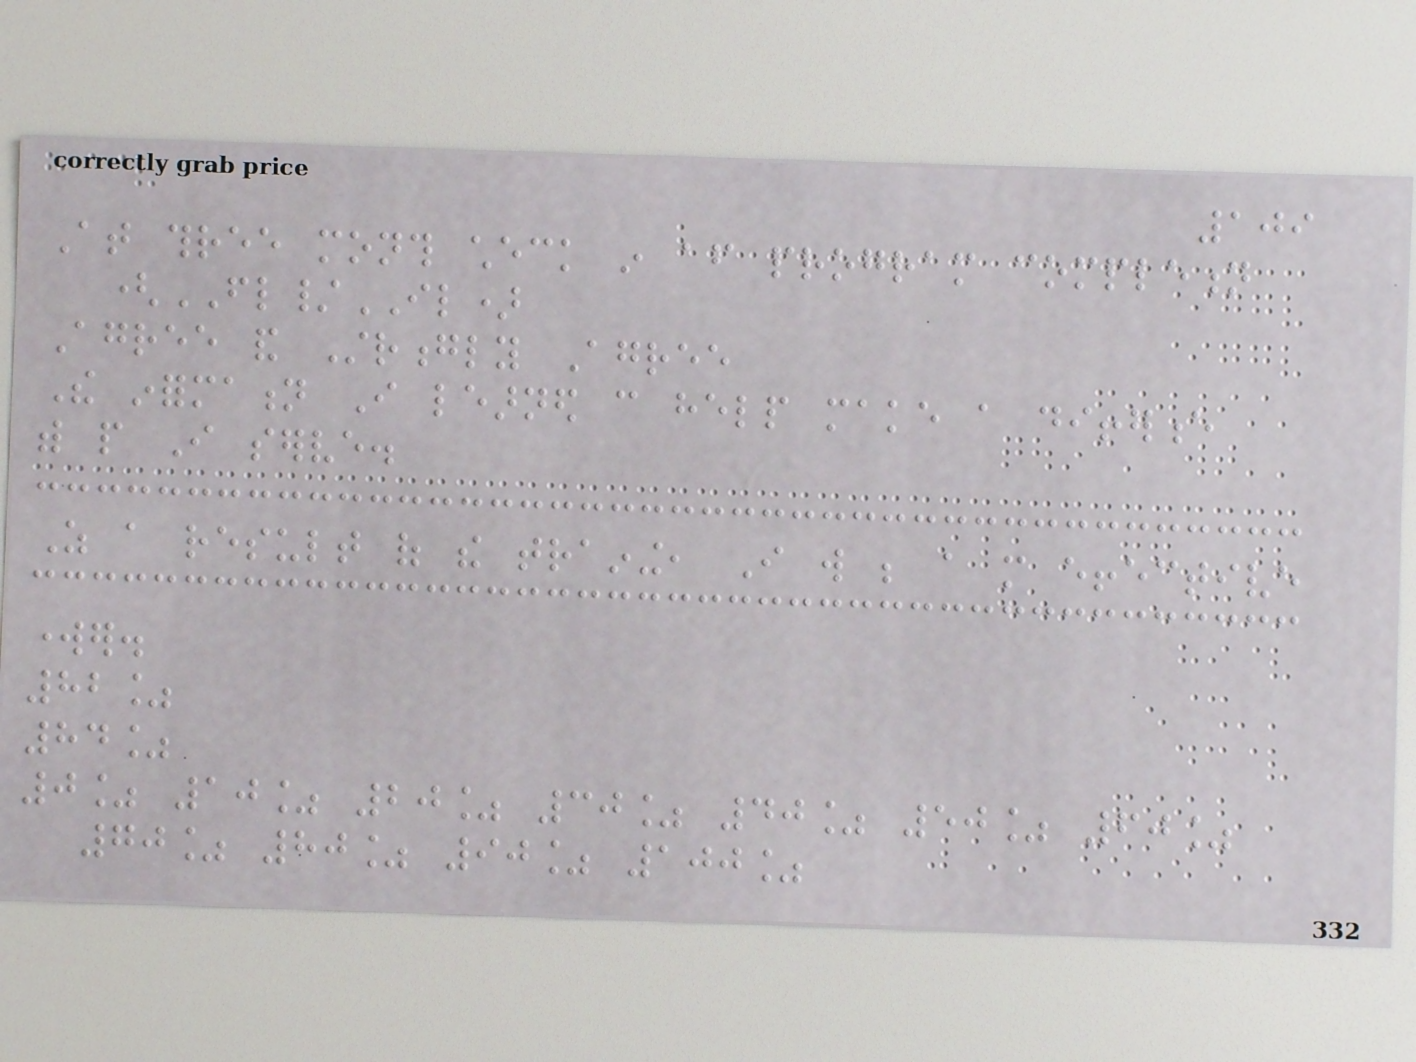109
At three month check in after program completion
(FL/IL)
Agree and Strongly Agree
The information I learned can help make a difference
with people I serve.
As a result of the training, I will be a more effective
worker.
82%
84%
0% 10% 20% 30% 40% 50% 60%
70% 80% 90% 100%
